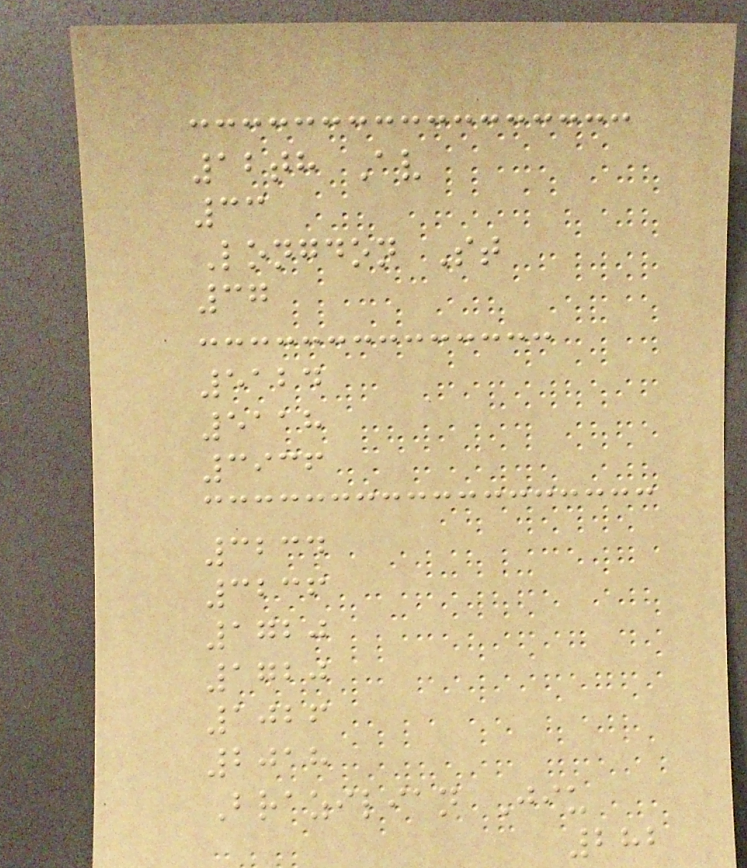12th Av
33
Longdon St
37
5124
5118
3936
3234
3236
1720
1720
1026
2018
Brazilian Jiu
282
